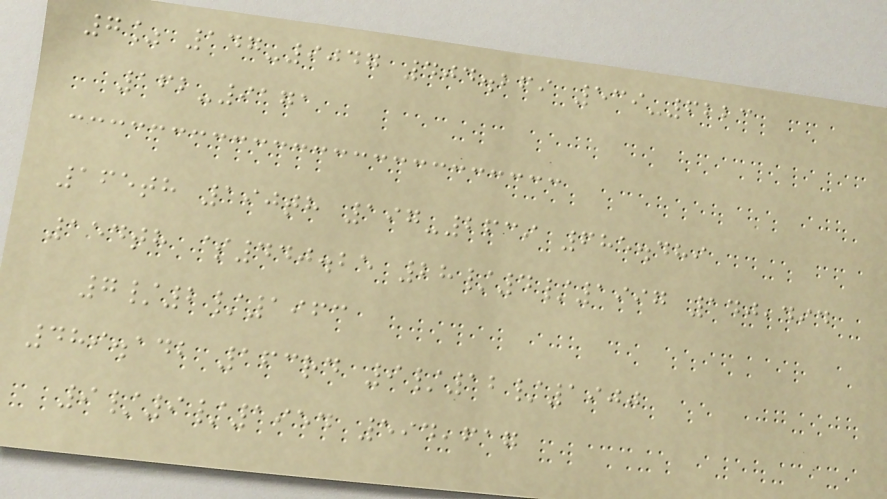7% 147-9047 404.269 539-6223
162-9171
165th 190th 197-2639 685.489
154th $440.25 28/4/1997 140,494
7/2/1963
489.142 163rd 9/12/1900
9/9/1954 594,617
